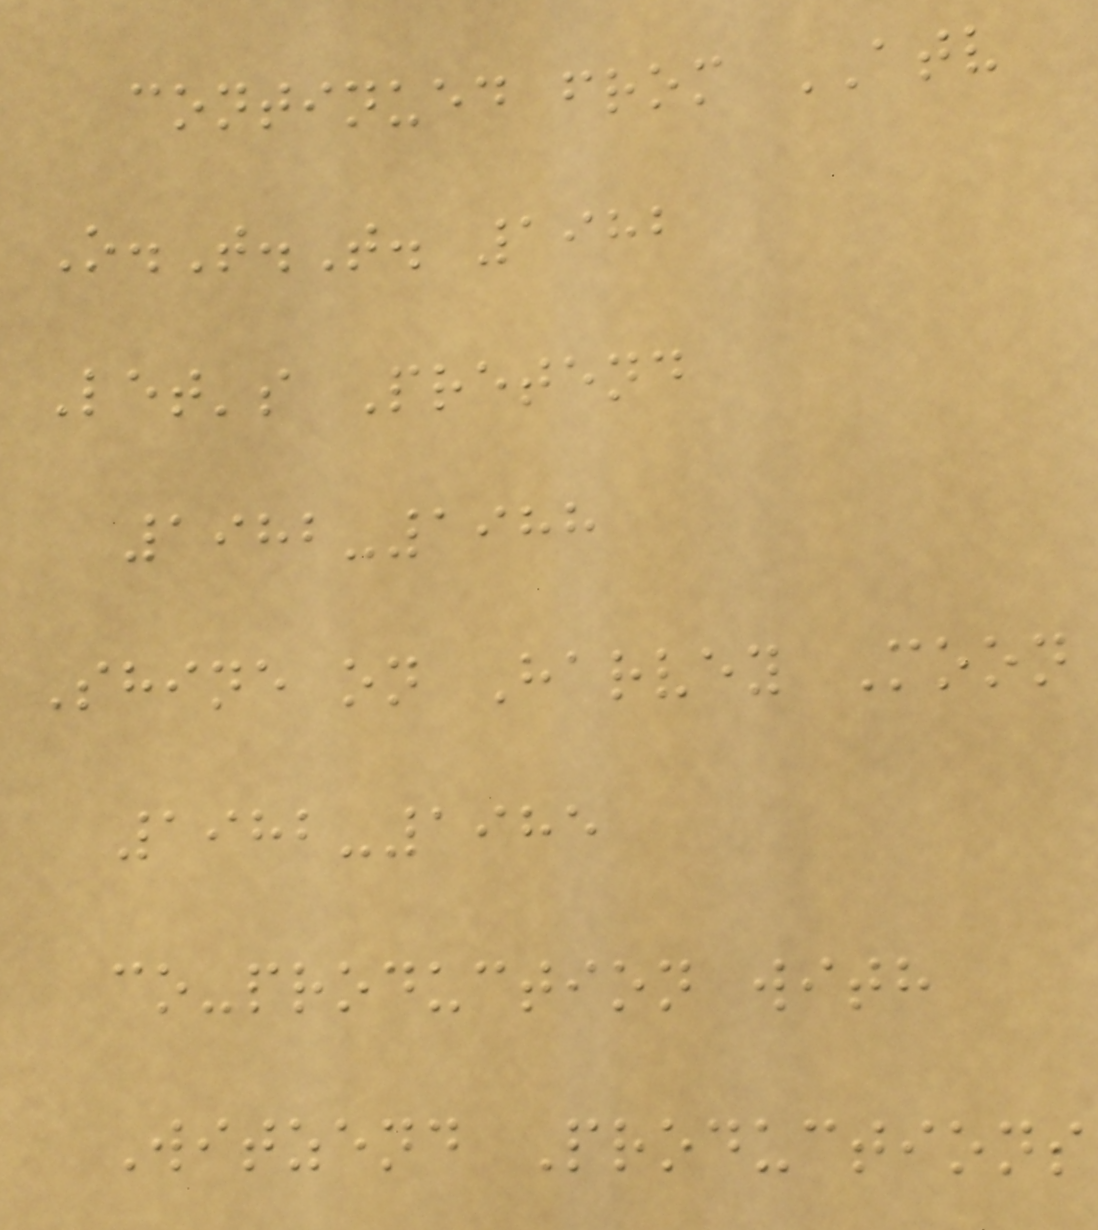continued from ATV
O.T.T. 1982
Let's Pretend
1982-1988
Shine on Harvey Moon
1982-1985
co-production with
Witzend Productions
